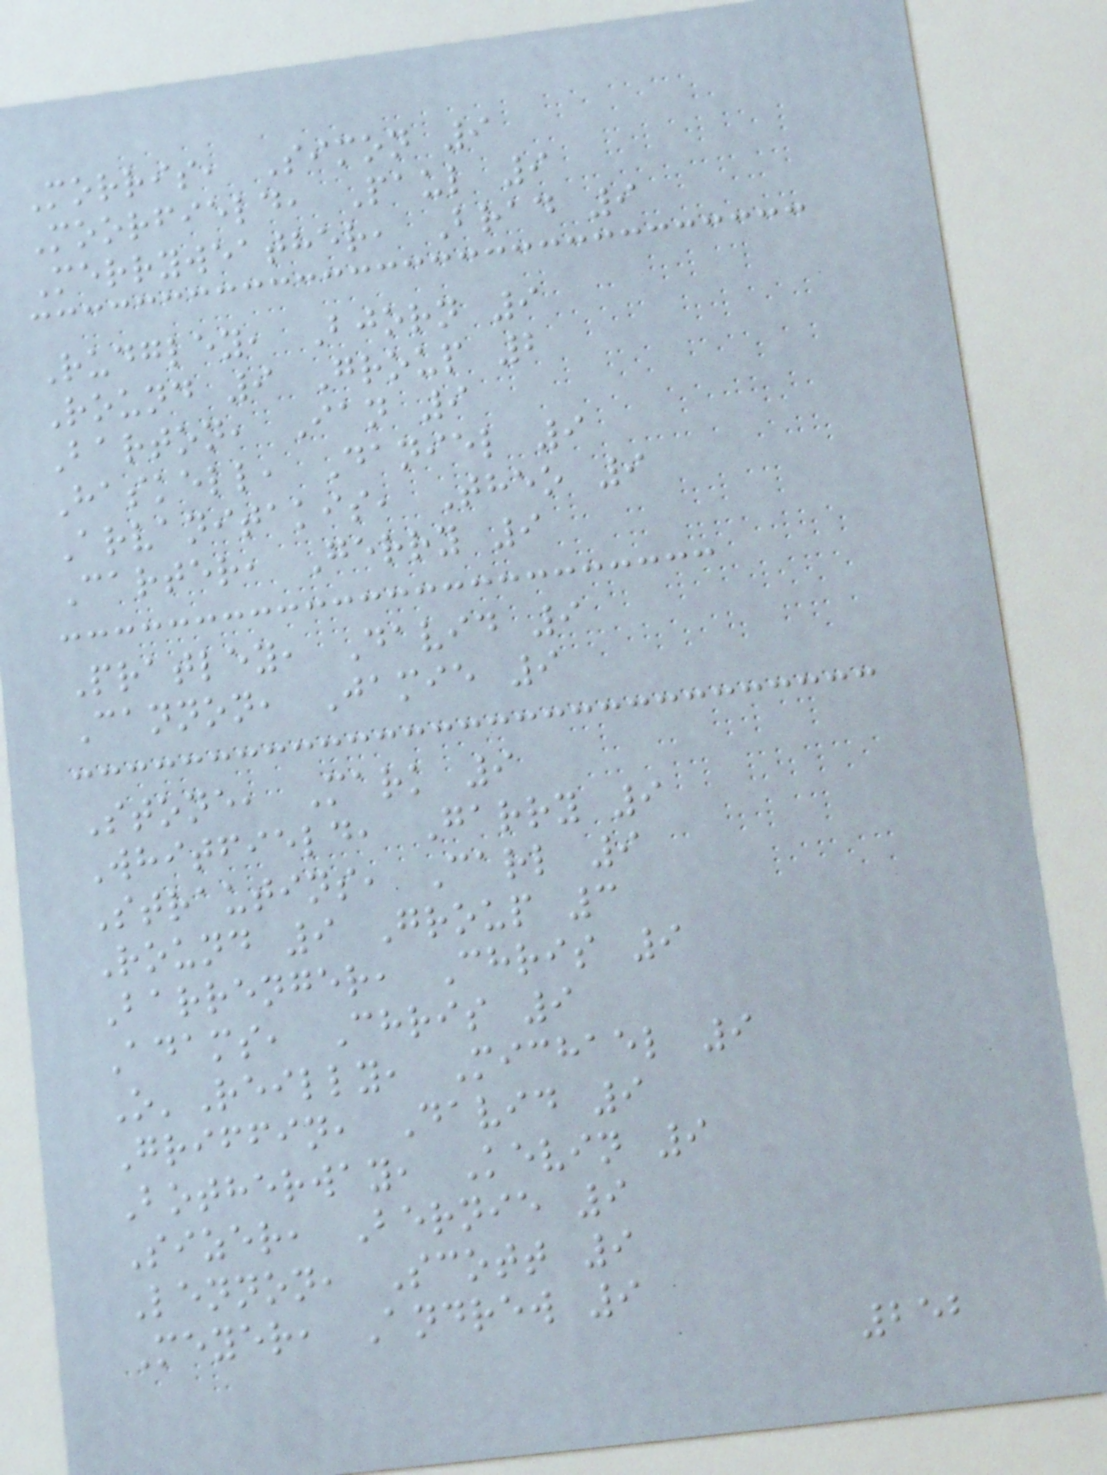Morris, Simon 9
Moorfield, Paul 9
Merryweather, Brad 9
Rudgley, Bjorn 9
Round 9 Group 2
Barton, Ian 9
Haskell, Daniel 9
Arvanitakis, Theo 9
Carter, Gerry 9
Pratley, David 9
Cannon, Jamie 9
Stone, Mark 9
Whitfield, Garry 9
Strautins, Carl 9
Round 9 Group 3
Barrenger, Chris 9
Adams, Chris 9
O'Reilly, Michael 9
Griffin, David 9
Botherway, Kevin 9
Sizer, Bernie 9
Lennon, Scott 9
Meyer, Andrew 9
252
